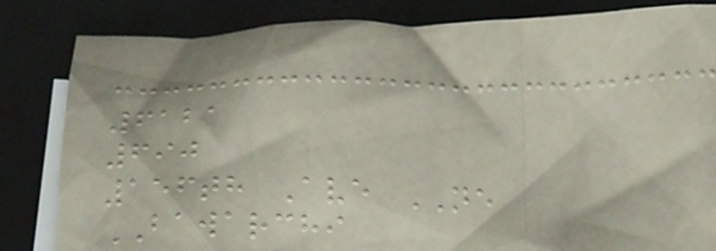6121
690
156th Ave NE
BAWARCHI
